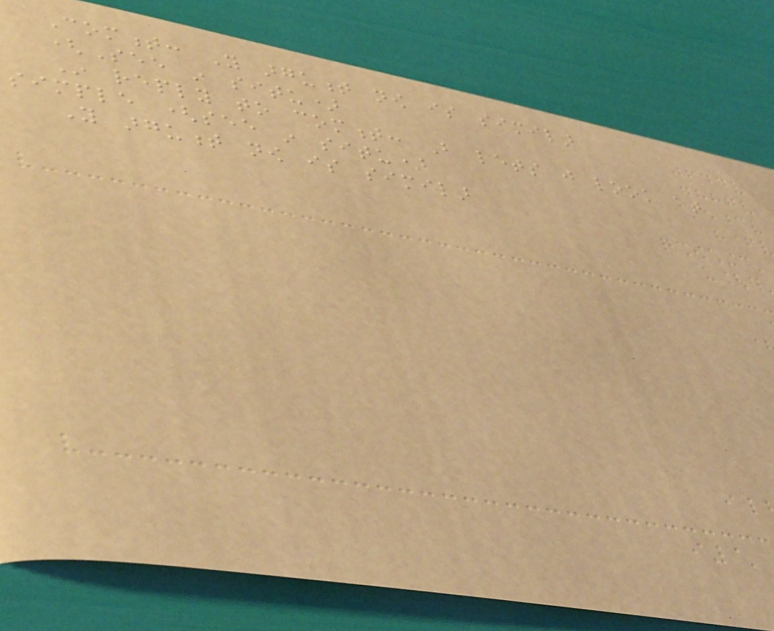Comment: You argument now is similar
(See in situ)
In reply to comment: But lets just look at
simple (see in situ)
You argument now is similar
